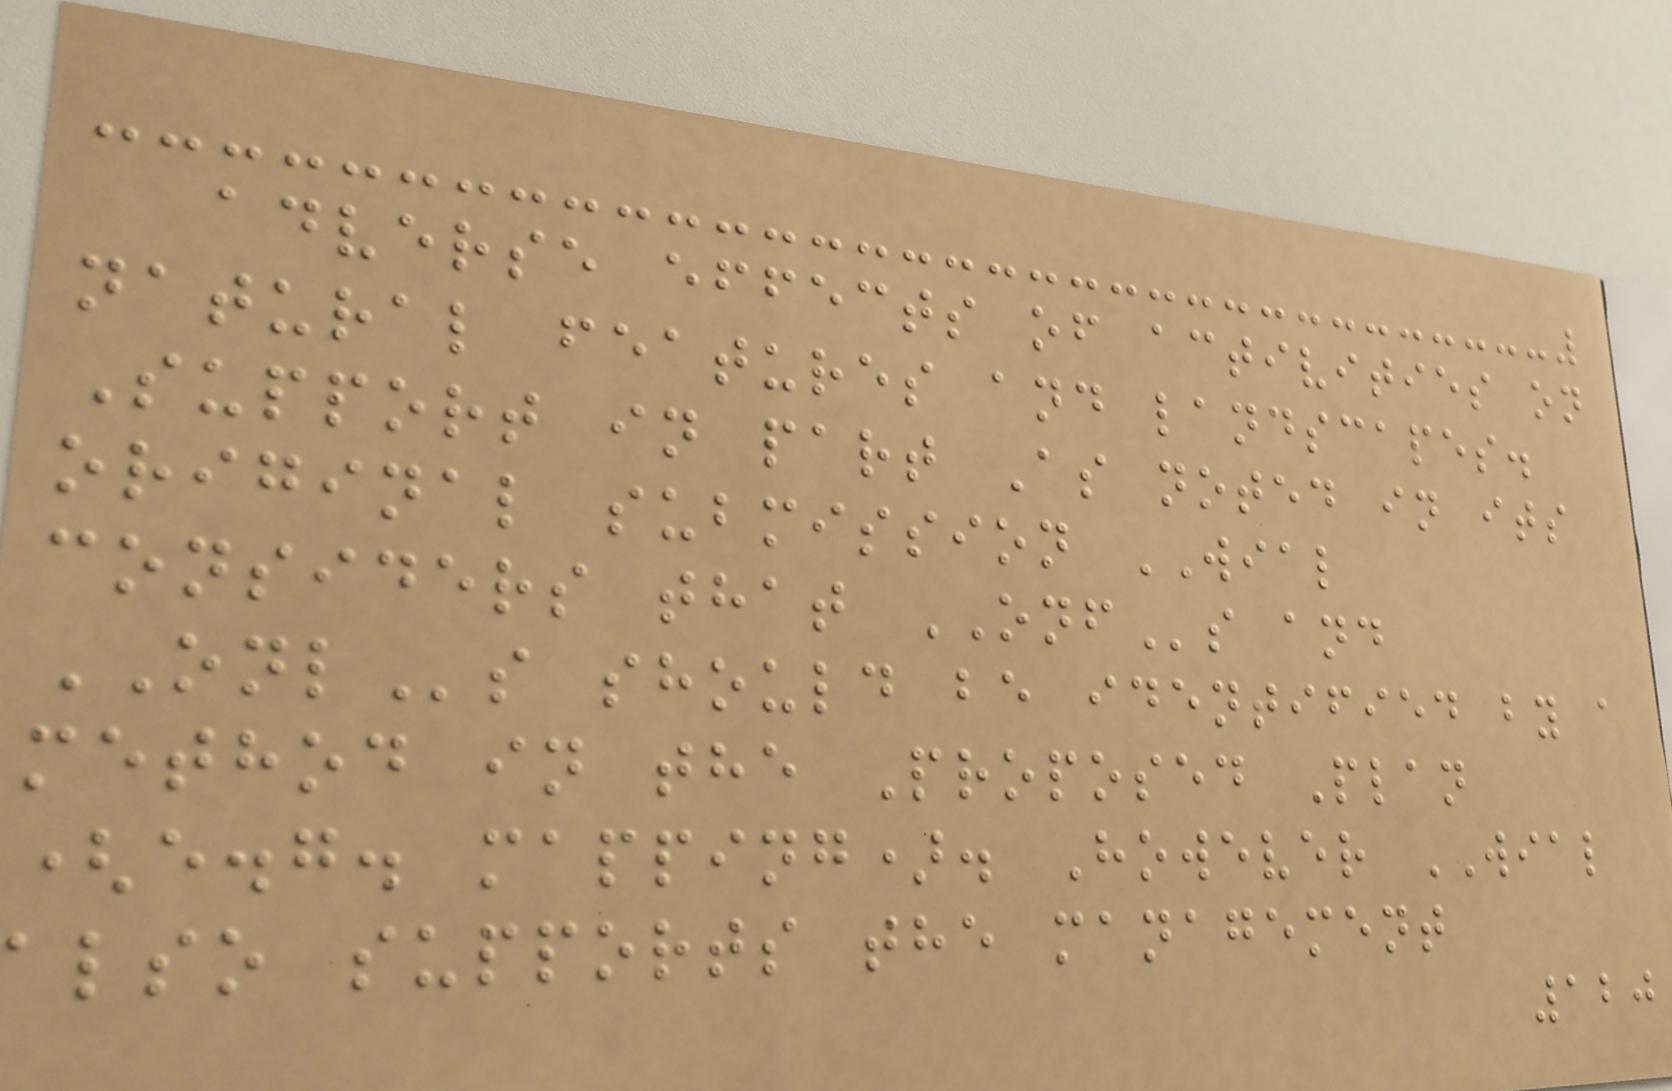adverse effects of activities on
natural features and landscapes.
Support in part As noted in its
original submission WIAL
considers that ONFs and
ONLs should be identified by a
method in the Proposed Plan
(e.g. mapping). However WIAL
also supports the management
120
